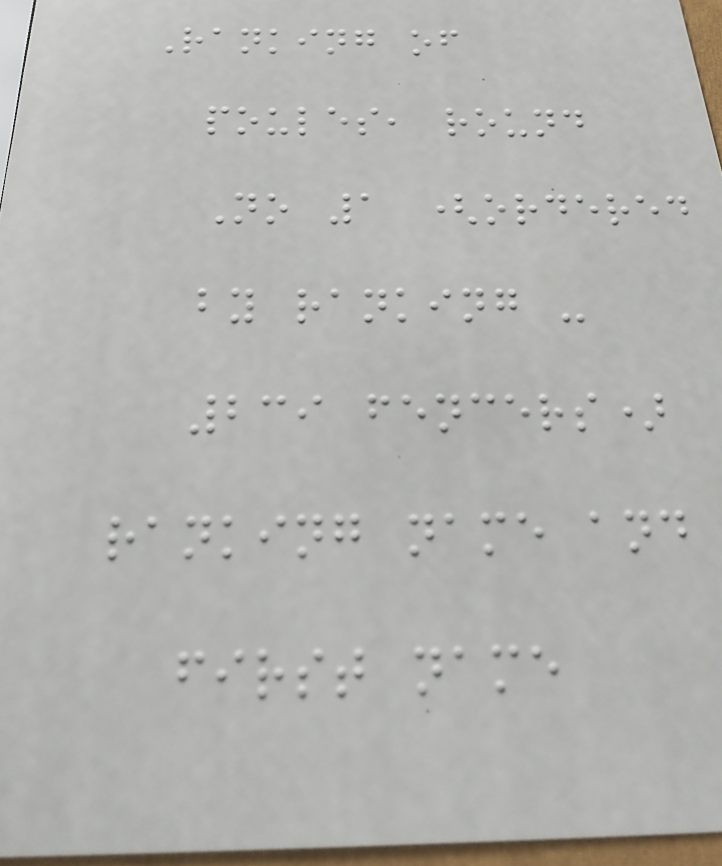Ranking of
poules, round
No 1 (ordered
by ranking -
239 fencers)
ranking name and
first name
